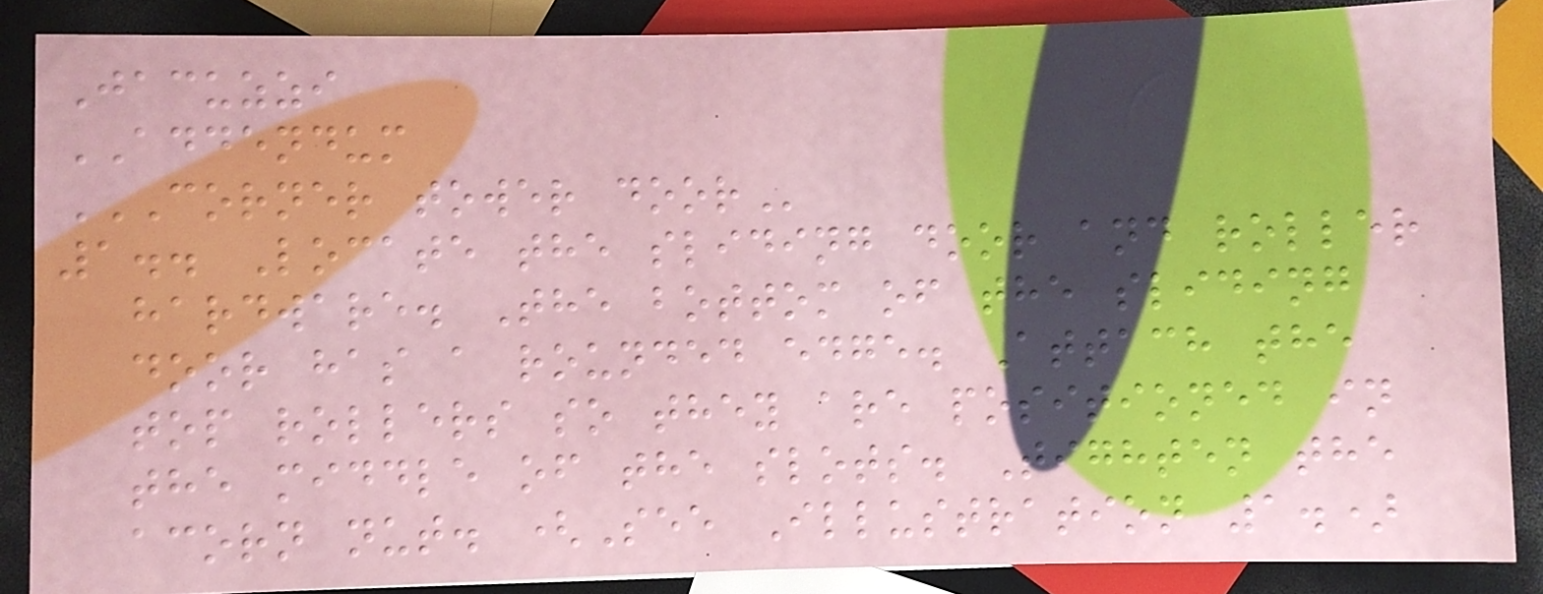Jacuzzi
ADDENDUM
CORNER TOWER DOOR
1.. Locate the sliding door and roller
hardware. The bottom of the sliding
door has a rounded edge. Attach the
top rollers so they are positioned in
the middle of the slots. Tighten the
acorn nut. (See Illustration 1.)
